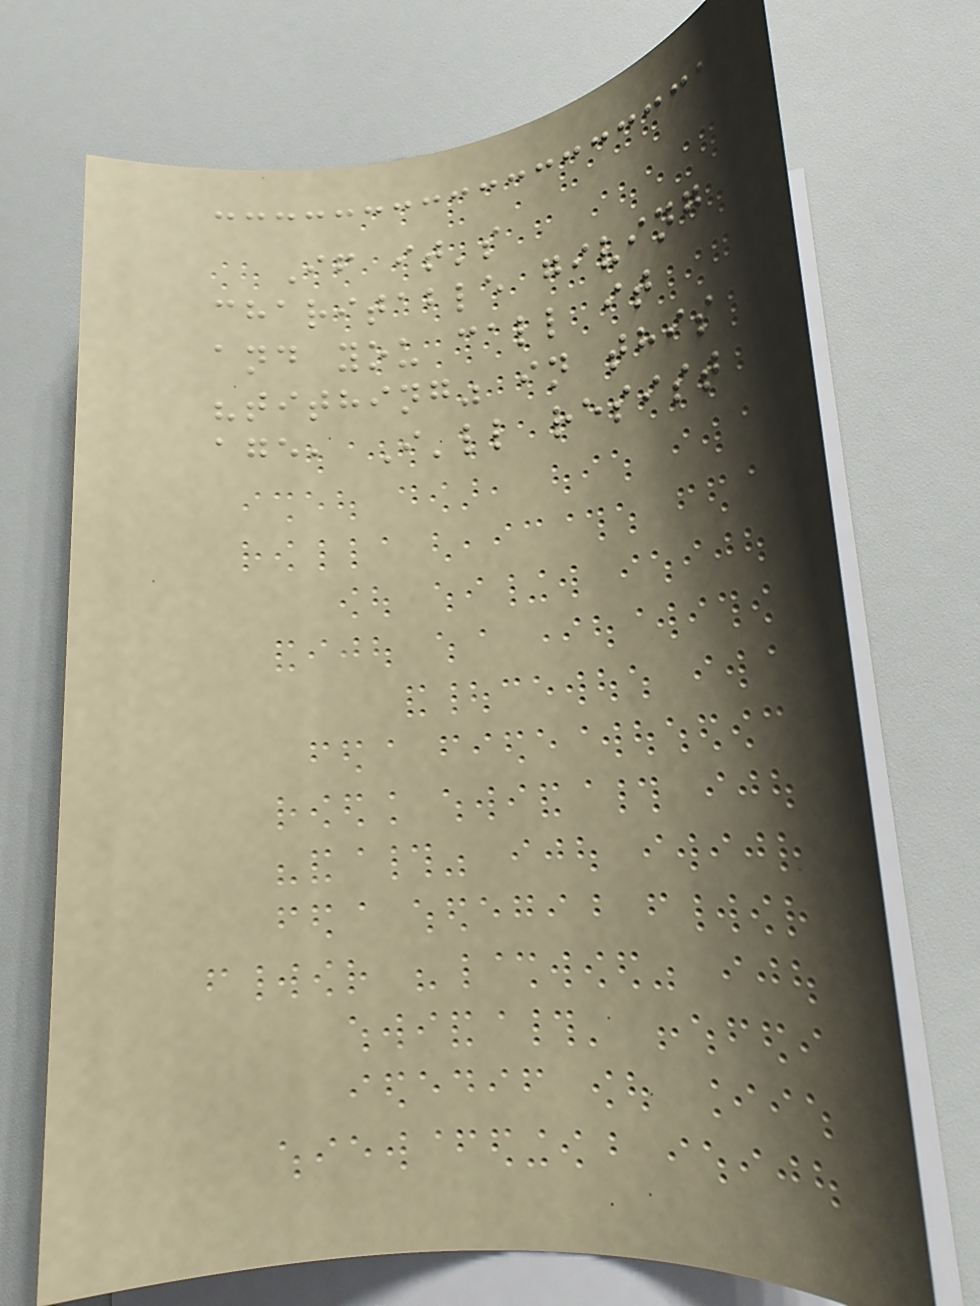If it's
charitable giving
and you call it
"tithing" in this
age, I'll resist
